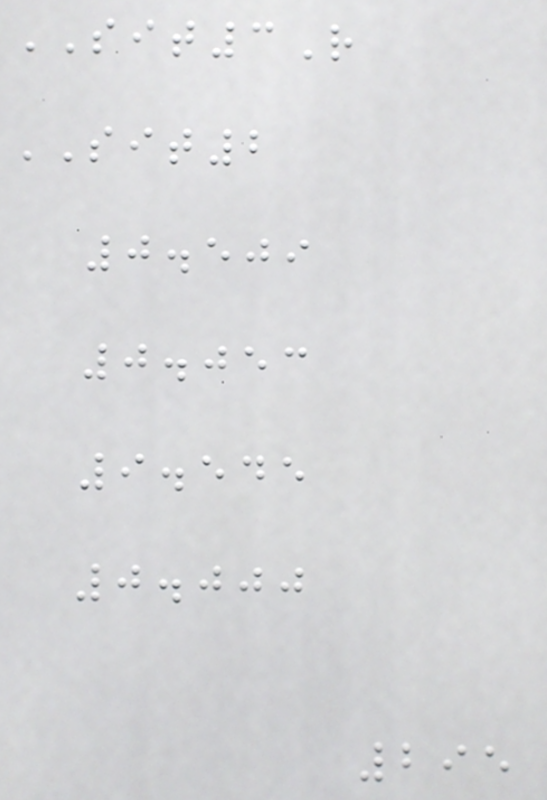SIT3R
SIT2
0.509
0.053
9.545
0.000
295
